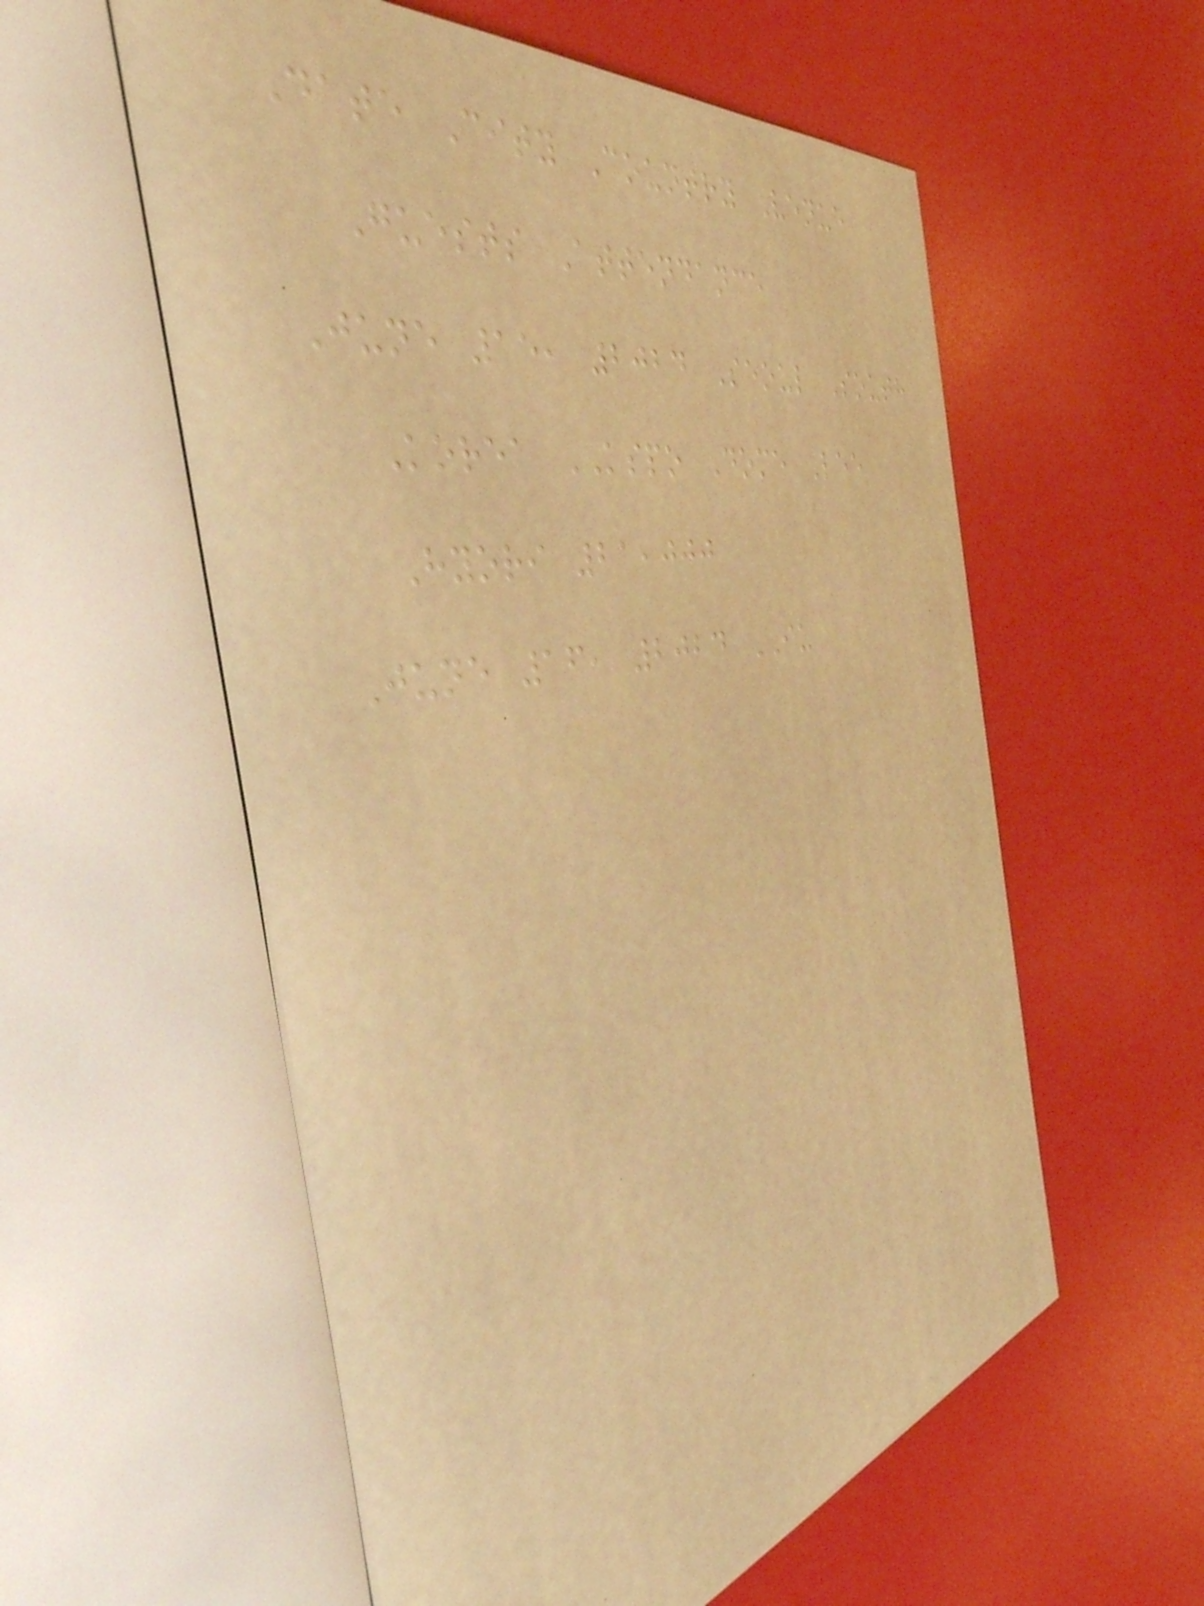Date City Country Venue
Guests Attendance
June 15, 2024 Seoul South
Korea KSPO Dome Lee
Hyori 21,000
June 16, 2024 IU
